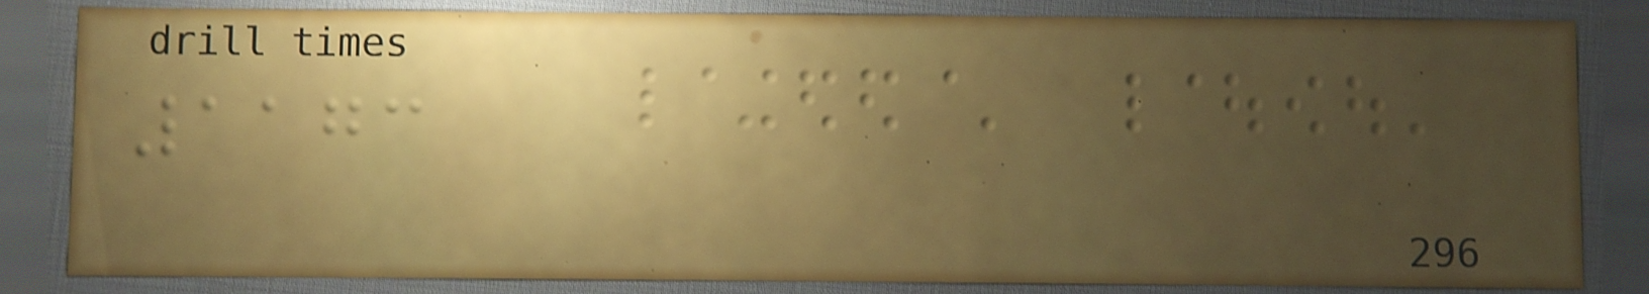1173
